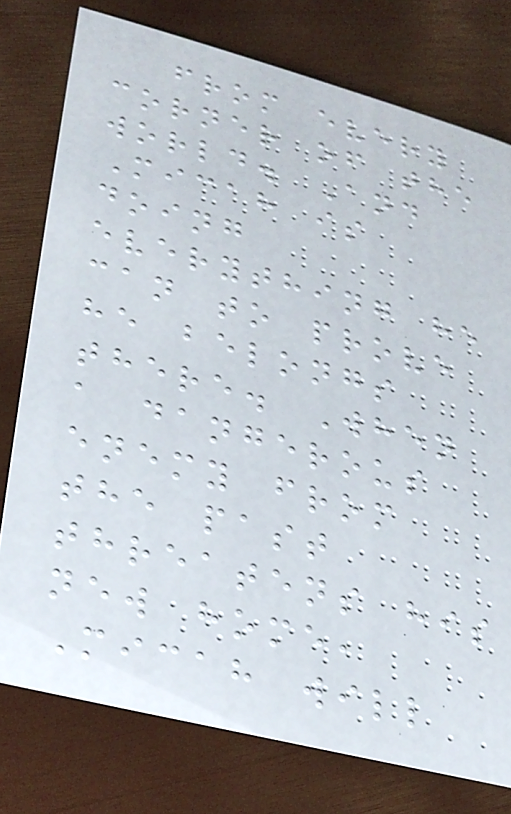from every
corner of the
world. And
Micah is
doing
everything he
can to prove
he belongs
there. When
a dangerous
enemy from
the past
threatens his
new home,
Micah will
